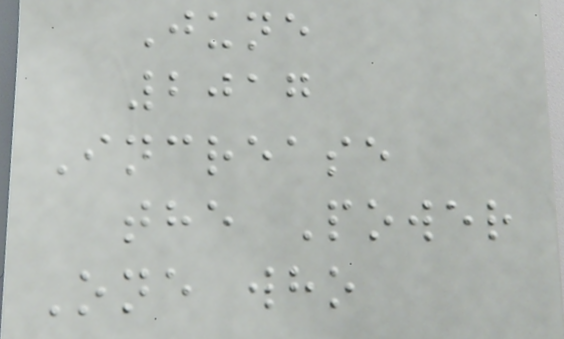June
2017
Increase
the Power
One who
